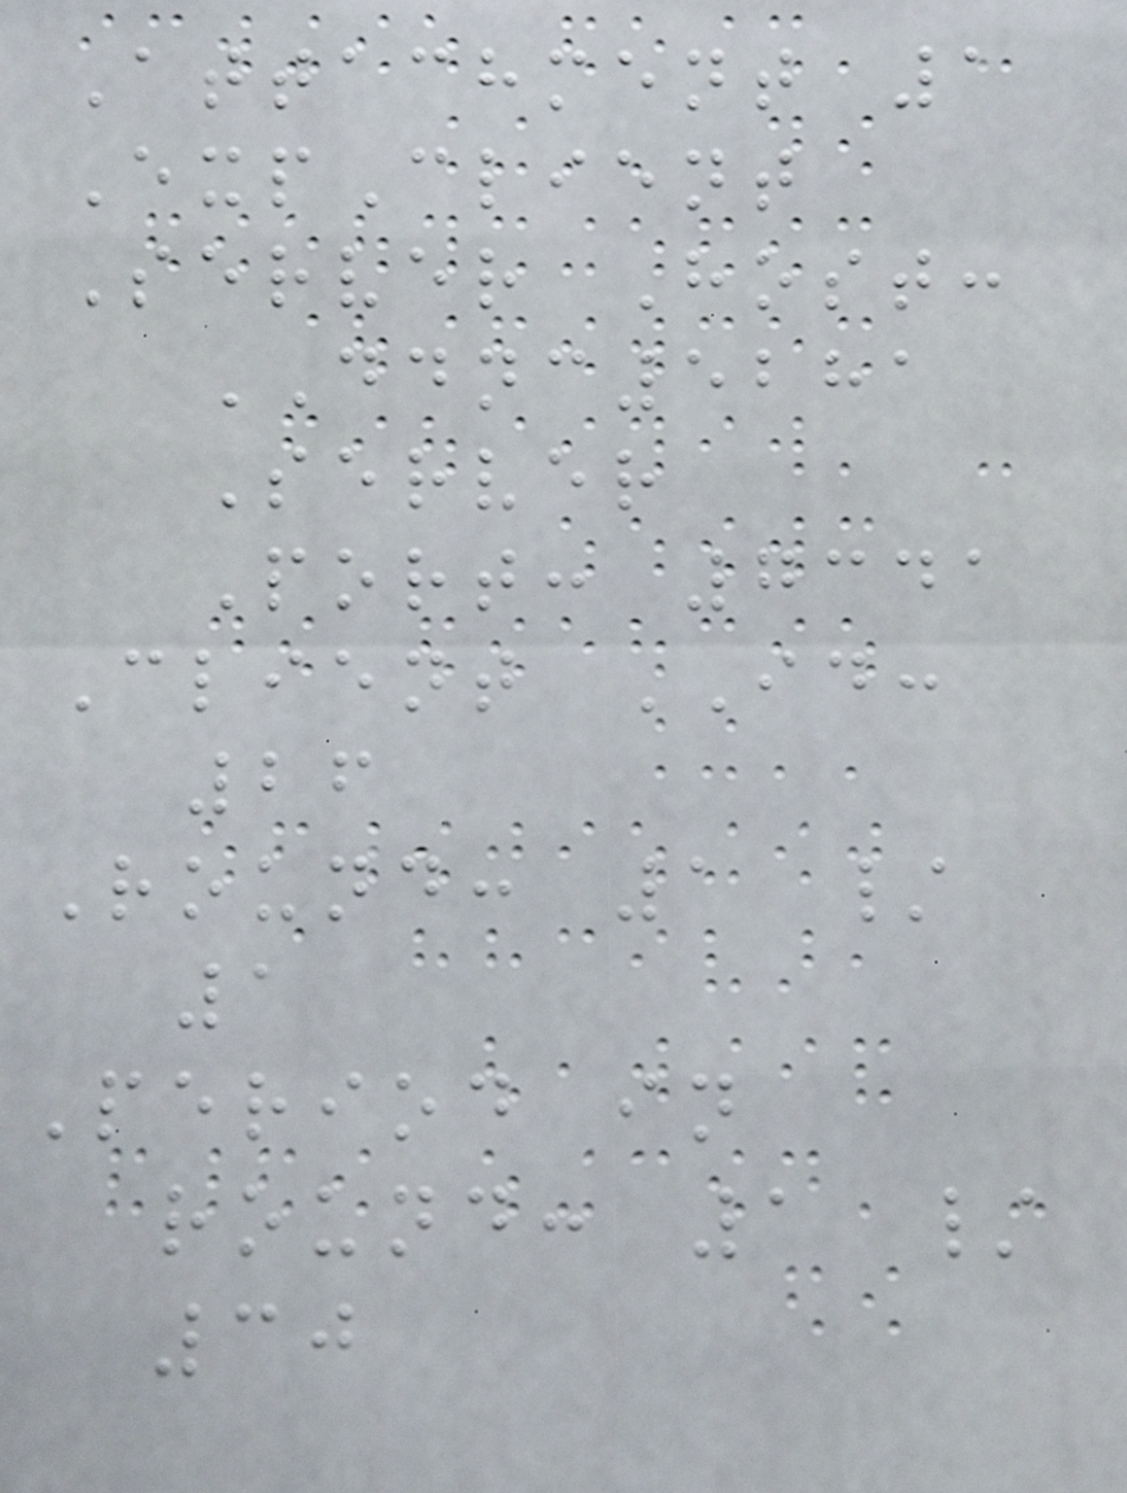Attachment 1
ExpClient
Server Host:
DDNC5281
Server
Port: 7341
Client ID:
26
Round: 1 /
1
Period in
round: 1 /
30
